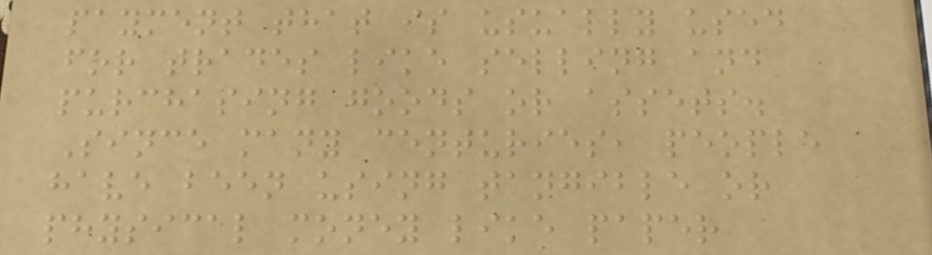payment that is usually used
for trades like selling and
purchasing goods or assets.
Since many centuries, people
have been using tangible or
physical money like paper
